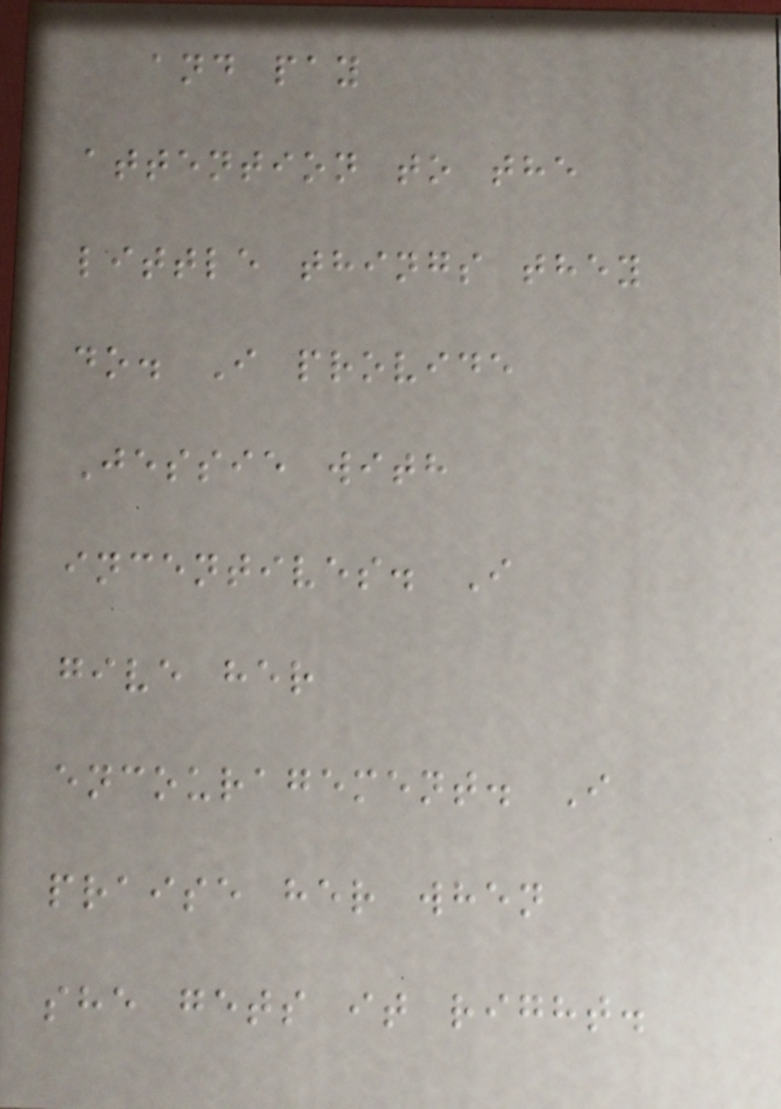and pay
attention to the
little things they
do. I provide
Jessie with
incentives. I
give her
encouragement. I
praise her when
she gets it right.
